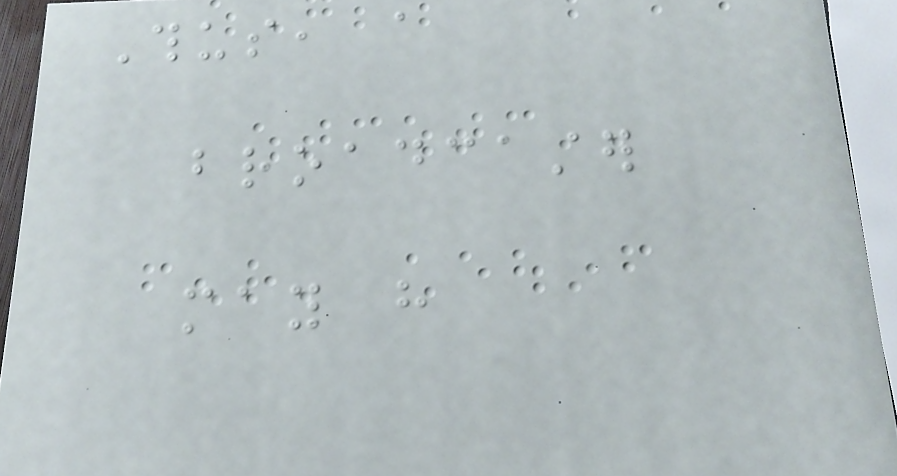Thus, a
broadcaster
may have
